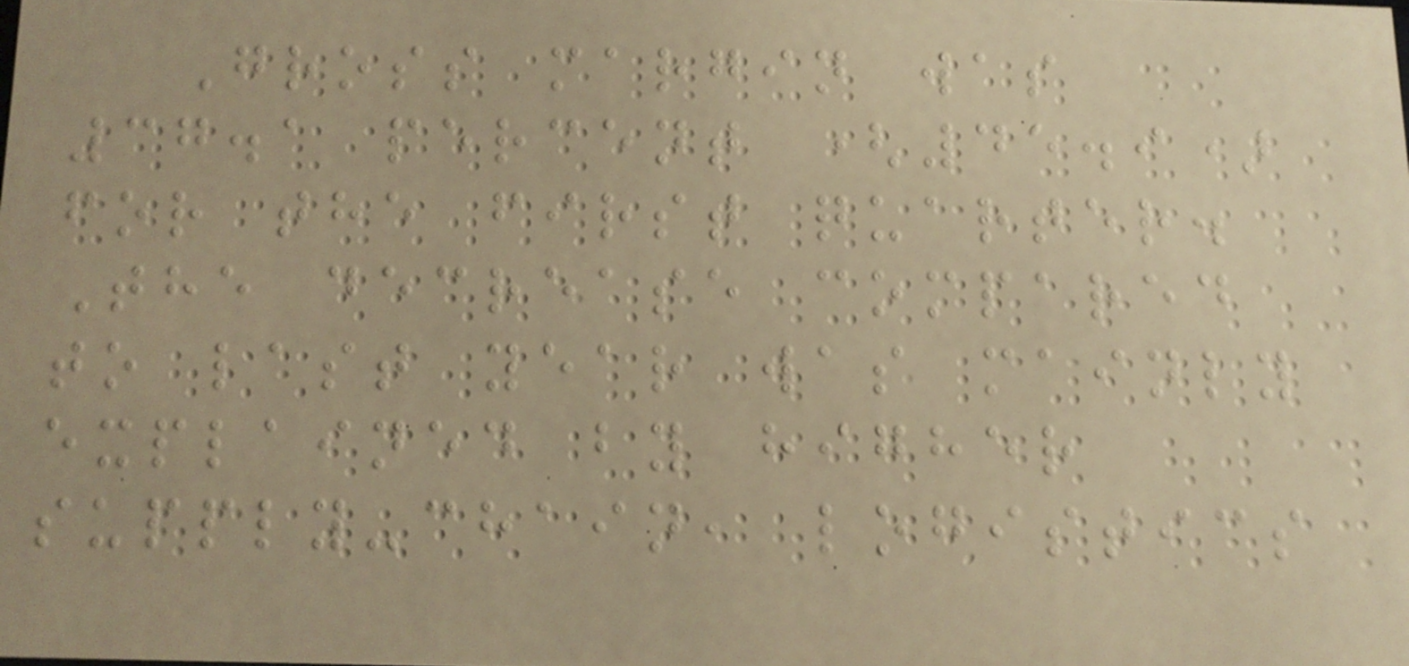Gross margin was
37.1 percent (45.9)
for the first quarter.
The decrease compared
to last year was mainly
explained by higher
supply-chain, logistics
